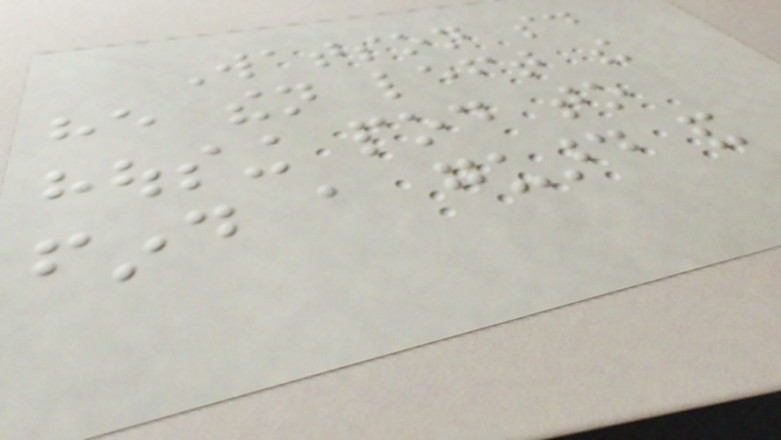Watson said
he then left the
housing pod to
find a guard and
